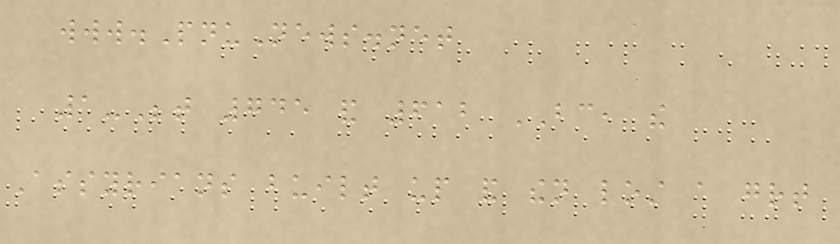www.PnuNews.net
1-Between 745 and 612 BC, the
Assyrians built up and then lost a great
